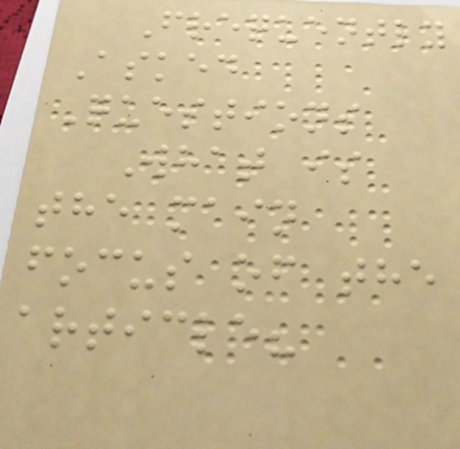Frequently
Asked
Questions
What is
the main
focus of the
article?
